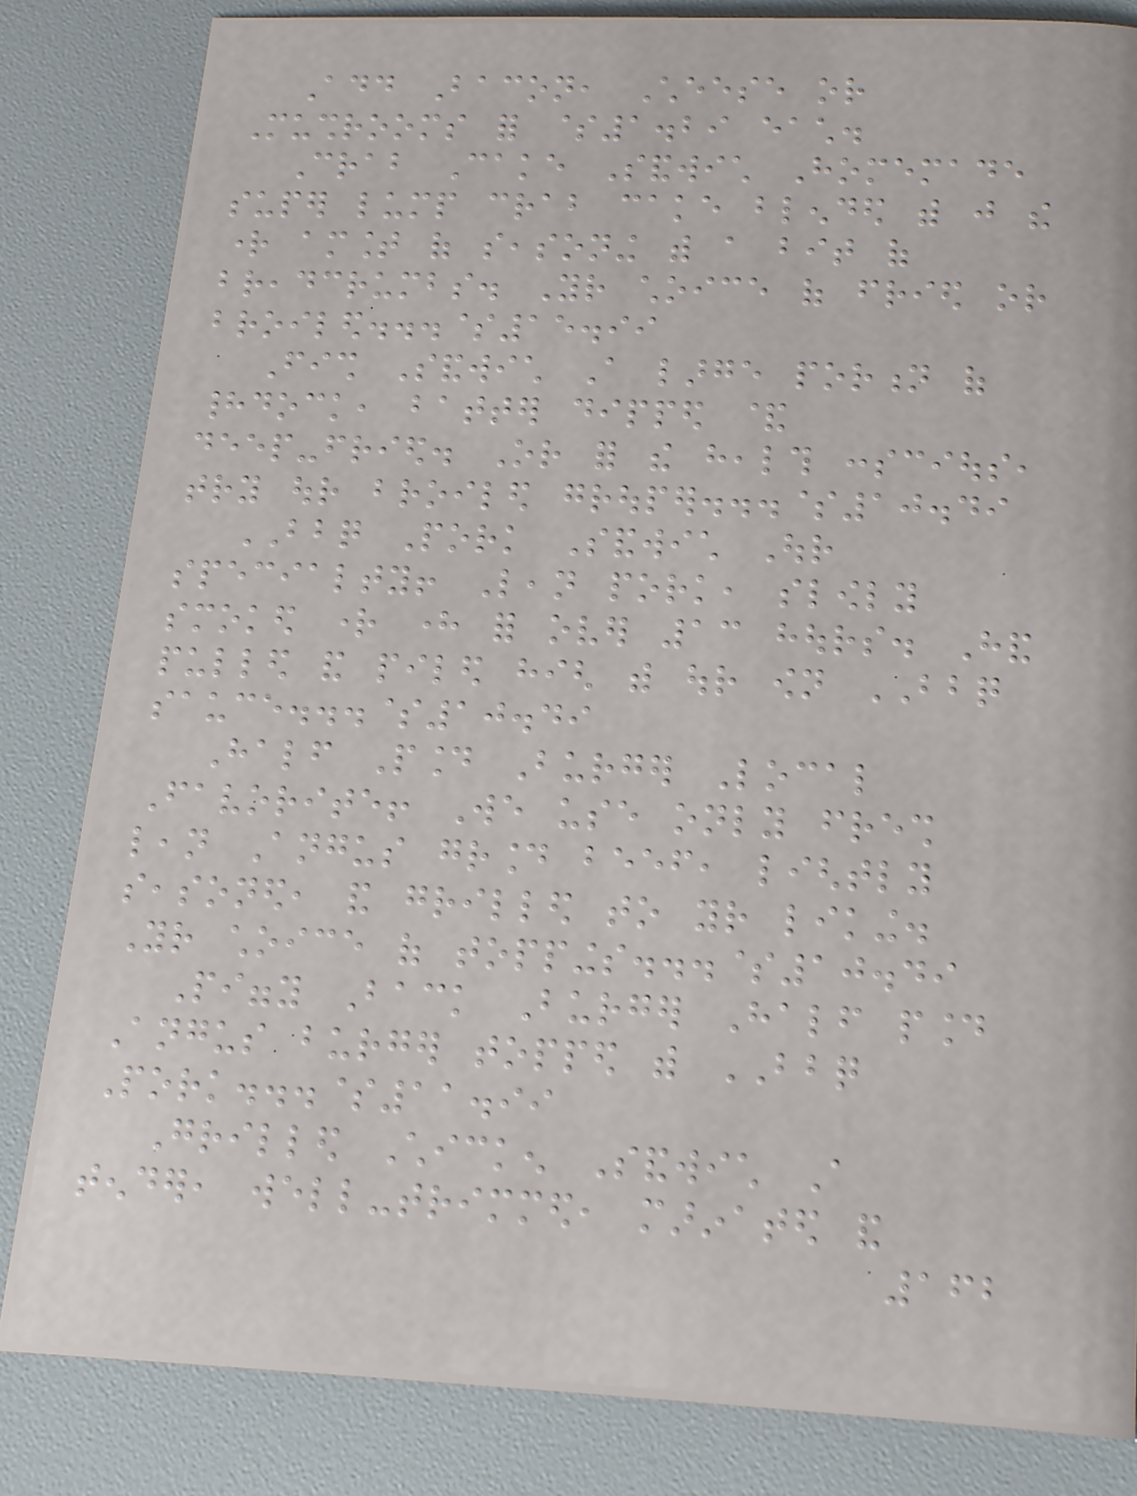Add Bacon, Cheese or
Mushrooms for $1.29 each.
Crab Cake Sandwich Homemade
super lump crab cake blended with just the
right amount of seasoning with a bit of
breadcrumbs. Your choice of fried or
broiled...$15.99
Fish Sandwich A large portion of
haddock, batter dipped &
deep-fried. Or for the health conscious,
try our broiled grouper...$10.49
BBQ Pork Sandwich Our
specialty! Lean pork, slowly
smoked right here for over 13 hours. Hand
pulled and piled high with our own BBQ
sauce...$10.49
Half Pound Burger Local
Favorite! We use only fresh
lean Angus ground beef, lightly
seasoned, and grilled to your liking.
Your choice of toppings...$10.49
Piggy Back Burger Half pound
Angus burger topped with BBQ
Pork...$11.99
Grilled Chicken Sandwich A
tender, well-trimmed, marinated and
162
